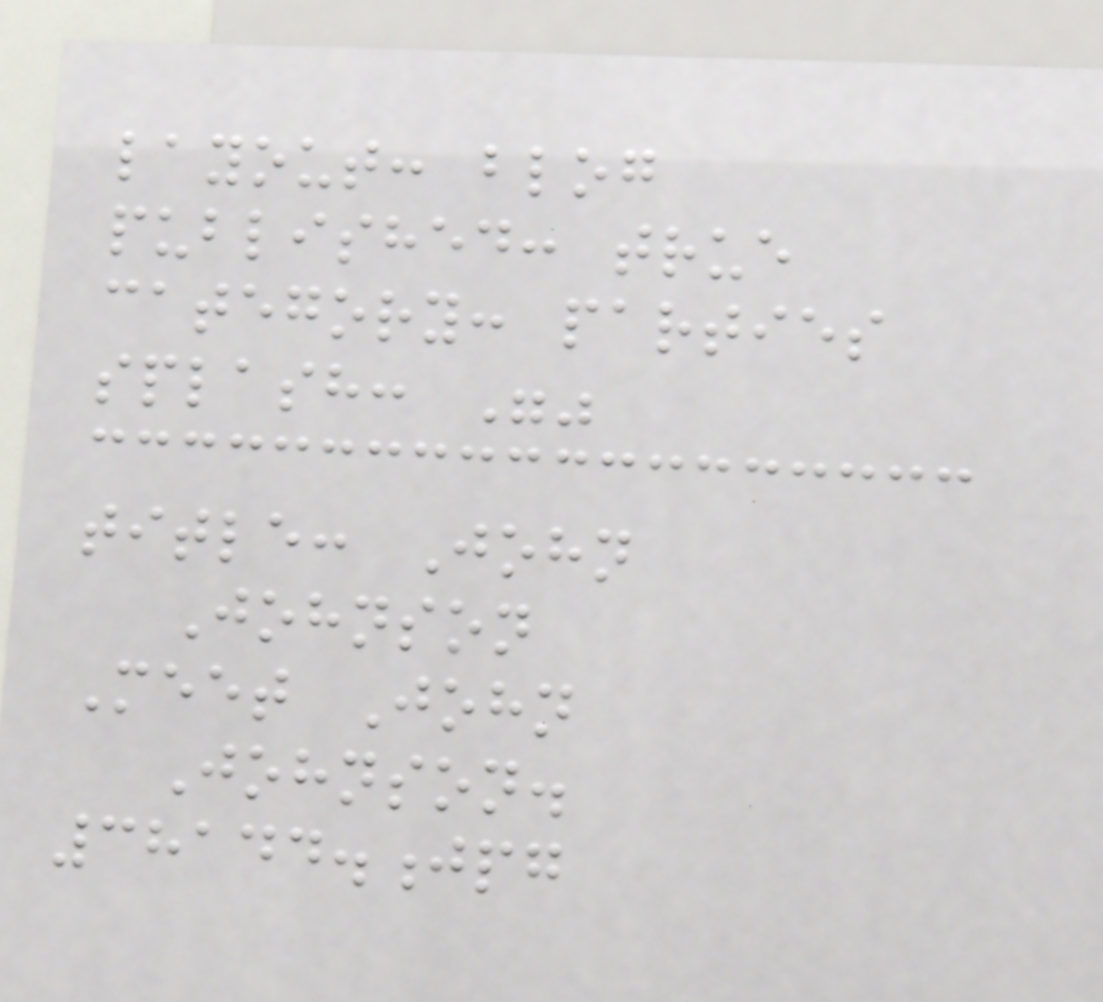layout: blog
published: true
category: parties
splash: ""
title: John
Johnson
Meet John
Johnson.
38144.jpg
